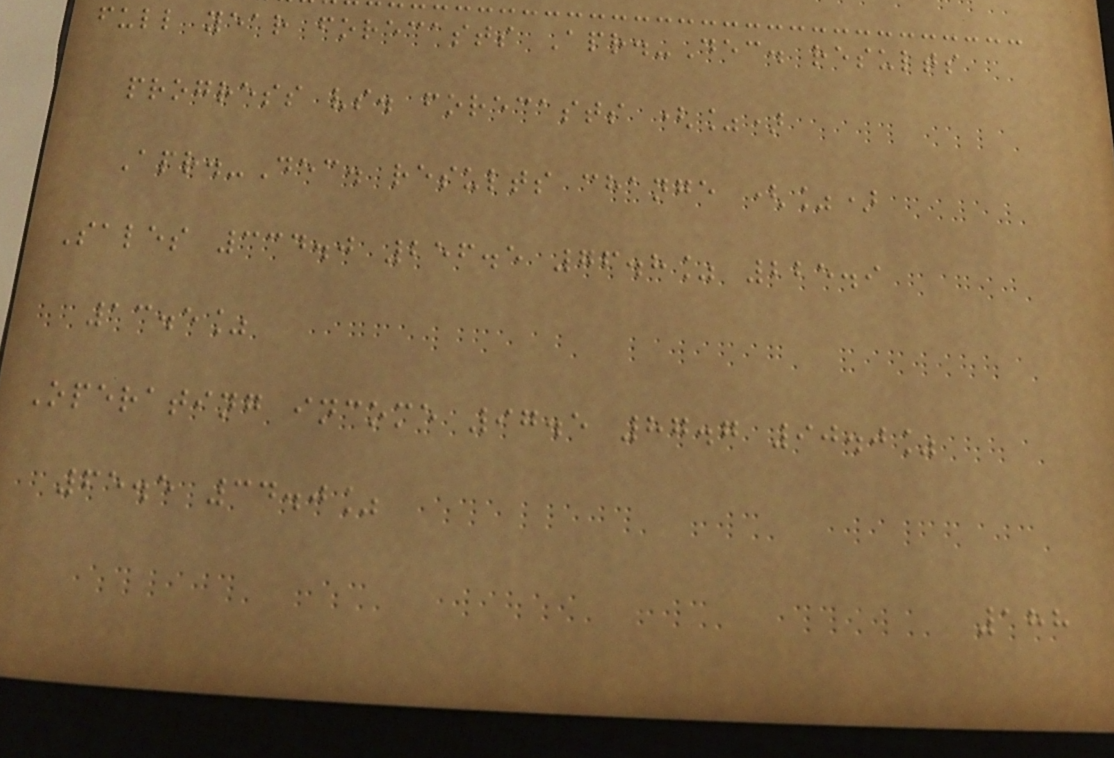full year forecasts Apr.-Dec. results
progress vs. forecasts (%)
Apr.-Dec. results change (%)
Sales 334.0 256.5 76.8% 225.9
13.5%
Operating income 97.5 87.7 90.0%
65.5 34.0%
188
